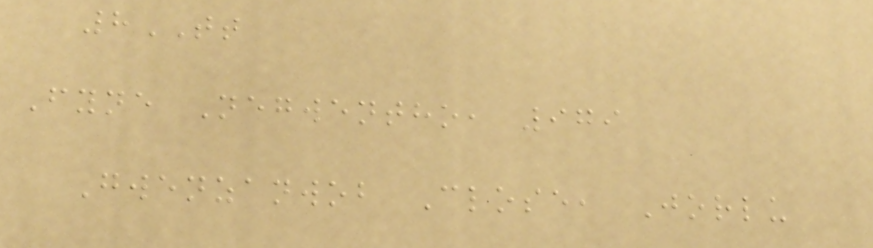8TT
Fyne Negwentho, 979
Gwenzanwob Close, Jorlu
